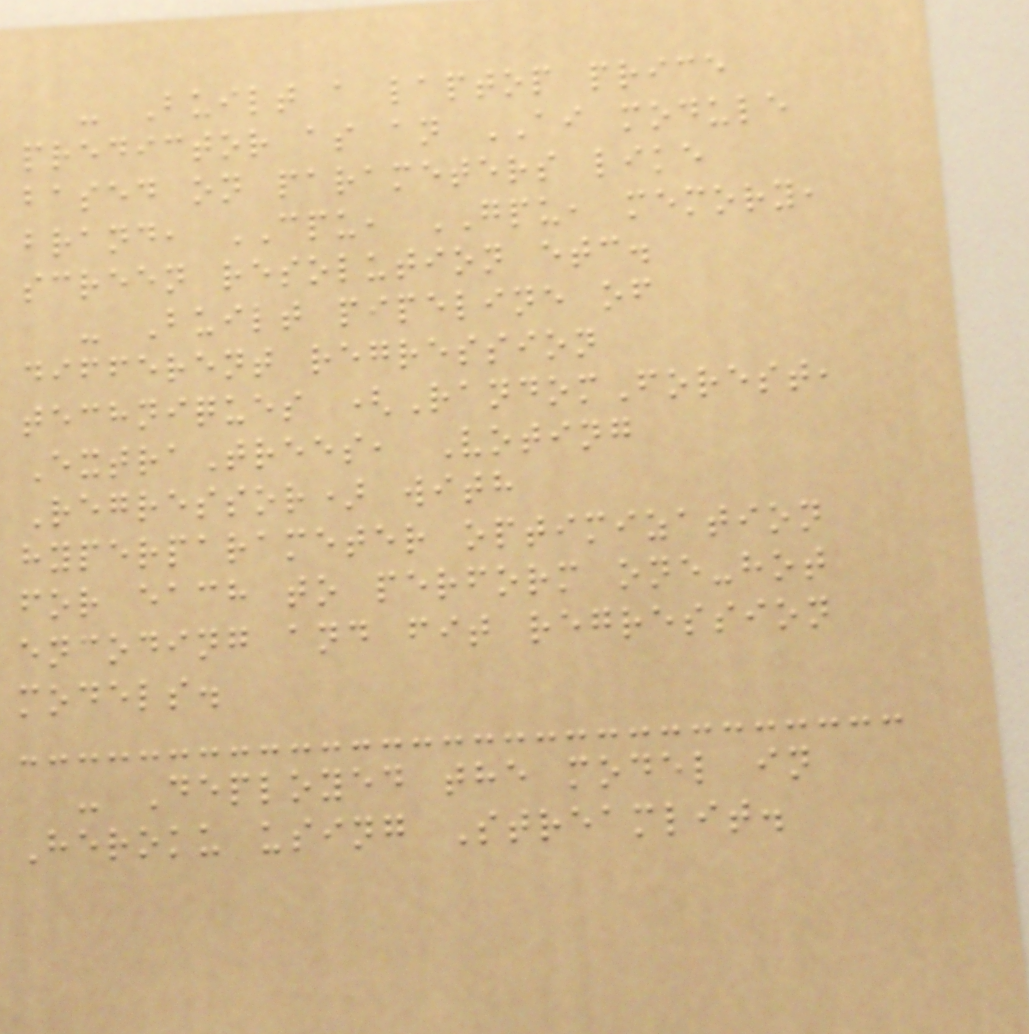- Built a laptop price
predictor as an AI module
based on parameters like
brand, CPU, GPU, memory,
screen resolution etc.
- Built pipeline of
different regression
techniques (RandomForest,
ExtraTrees, Voting
Regressor) with
hyperparameter optimization
for each to perform one-hot
encoding and fit regression
models.
- Deployed the model in
Heroku using Streamlit.
